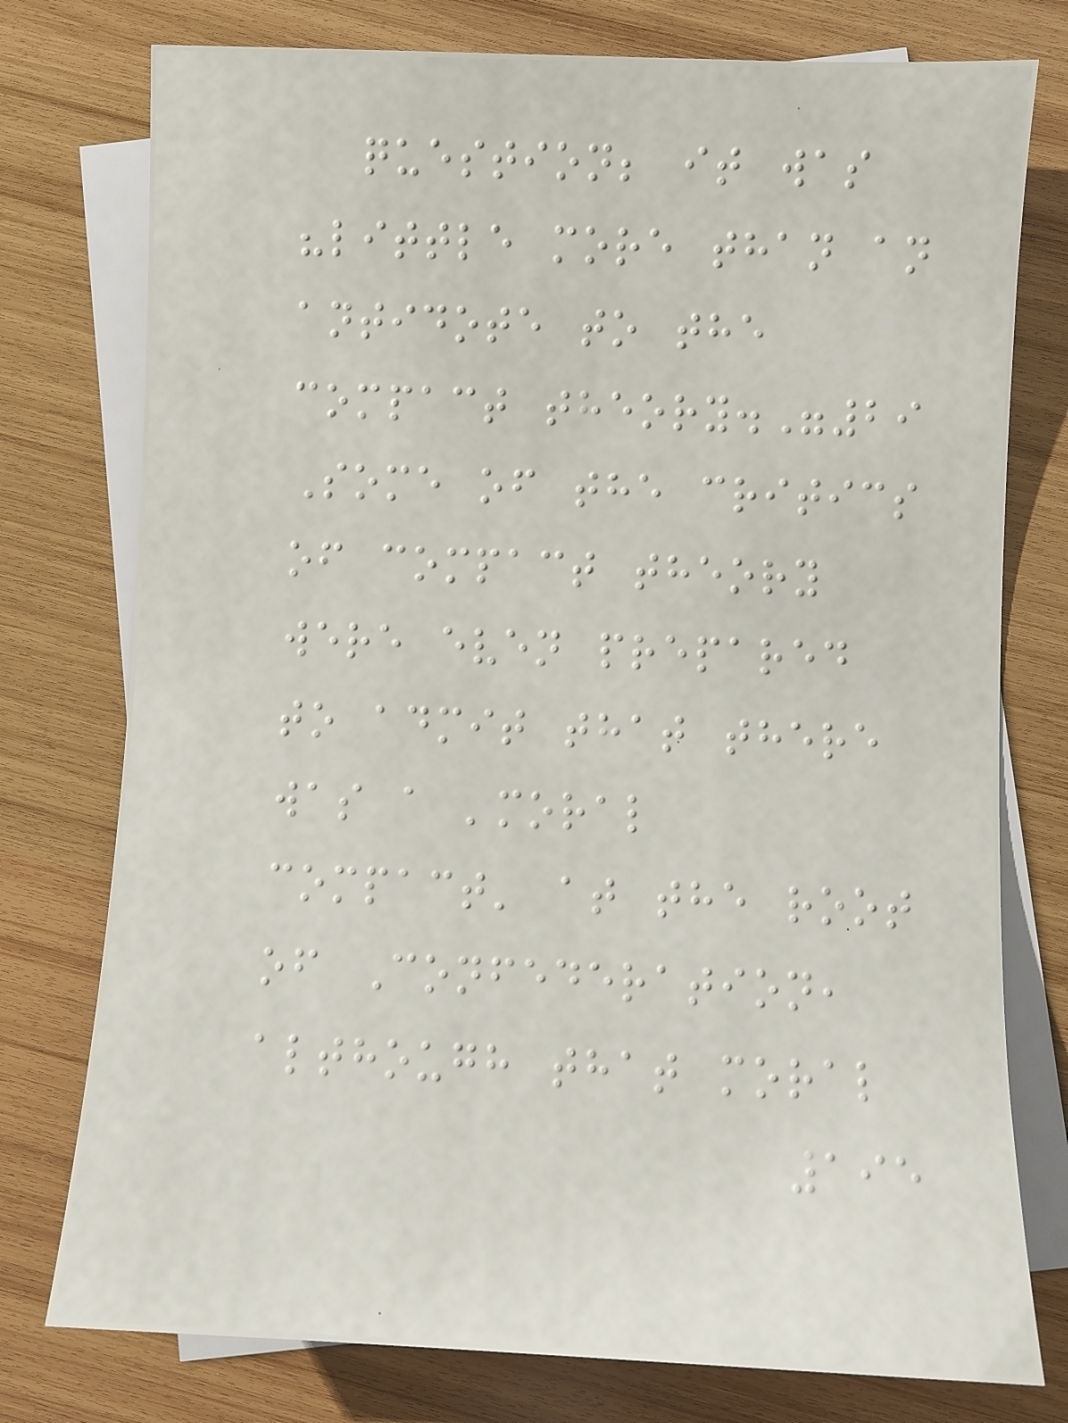question; it was
"little more than an
antidote to the
compact theory."29
Some of the critics
of compact theory
were even prepared
to admit that there
was a 'moral
compact' at the root
of Confederation,
although that moral
195
